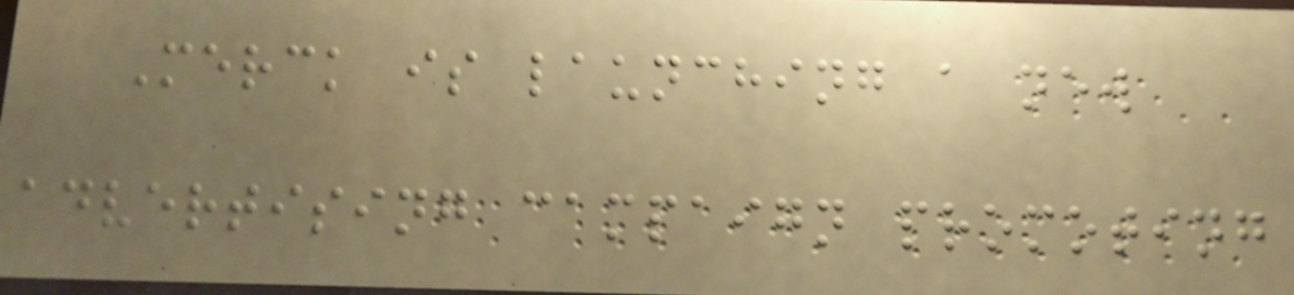Merck is launching a new
advertising campaign promoting
